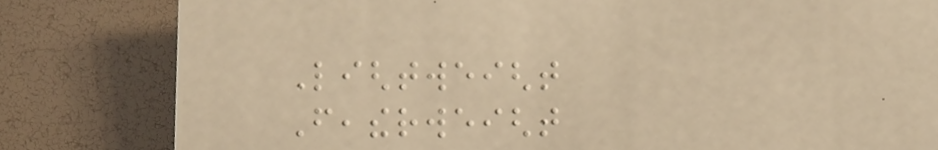Lightweight
Featherweight
